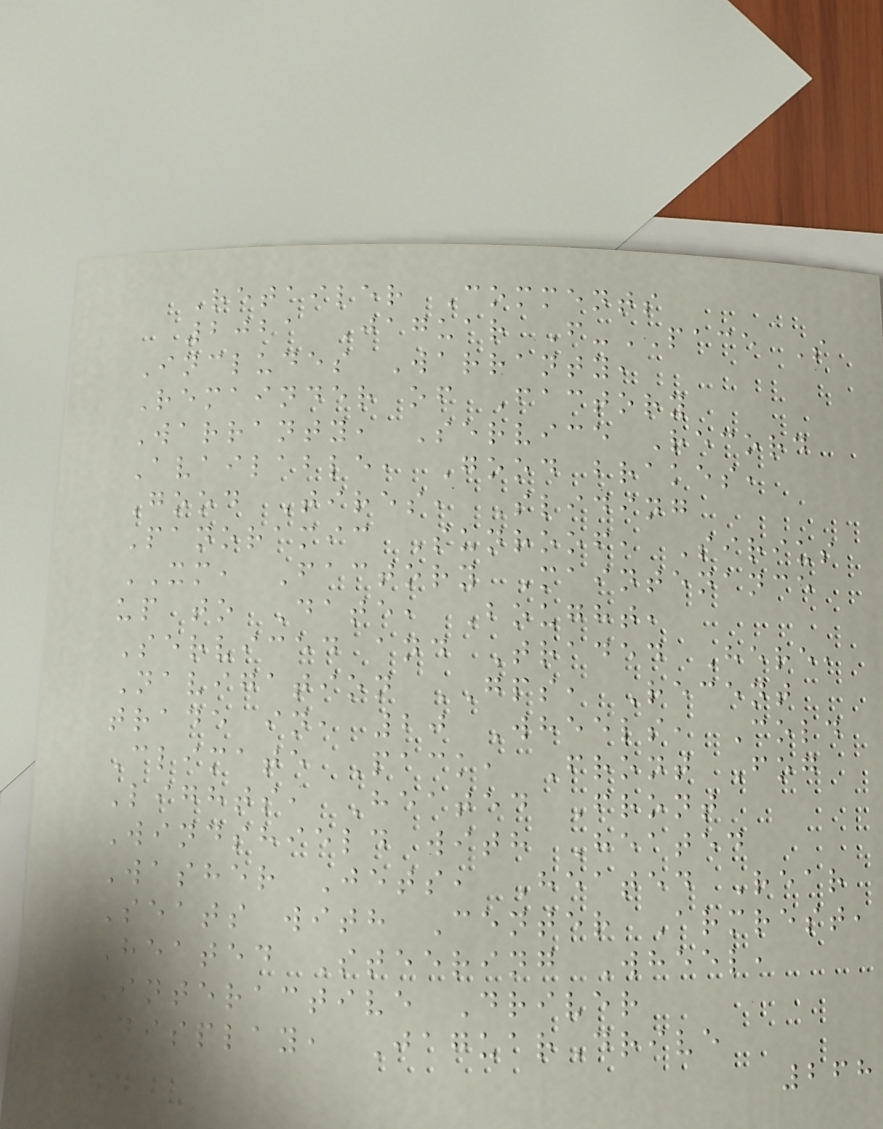Retailer Comments
2021 Jaguar F-PACE S
Includes Warranty,
Remainder of Factory
Warranty, Service Record
Available, Good brakes,
Good Tires, Sliding
Panoramic Sunroof, Sirius
XM, Factory Maintenance
up to Date, Bought,
Serviced and Traded Here,
Navigation GPS, Recent
trade in, 20 Wheels, Cold
Climate Pack, Front Fog
Lights, Heated Front
Windshield with Heated
Washer Jets, Heated Rear
Seats with Center Armrest,
Heated Steering Wheel,
Interactive Driver
Display, JaguarDrive
268
